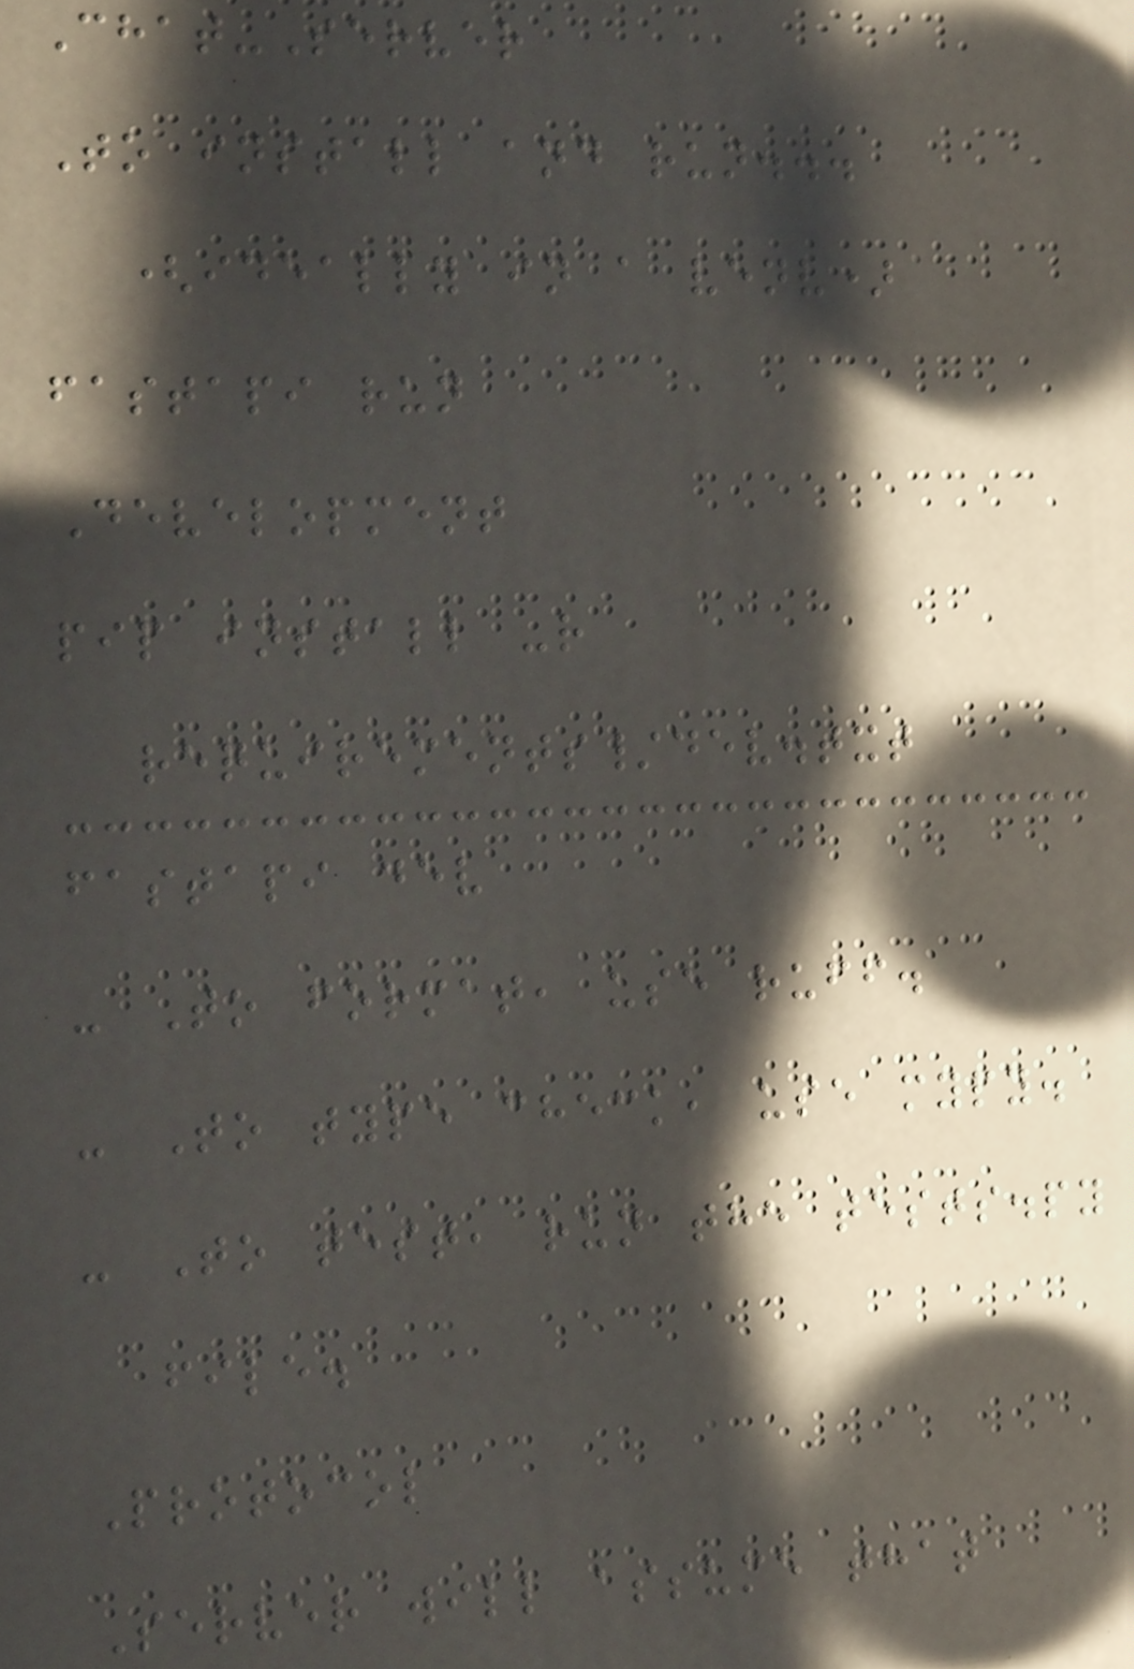Chat-Server
To install and run...
(ideally in a venv)
fastapi run
Development
pip install -r
requirements/dev.txt
fastapi dev
- To format, use ruff.
- To type check, use mypy.
- To test, run the tests.py
file.
Protocol
Server will assume that
